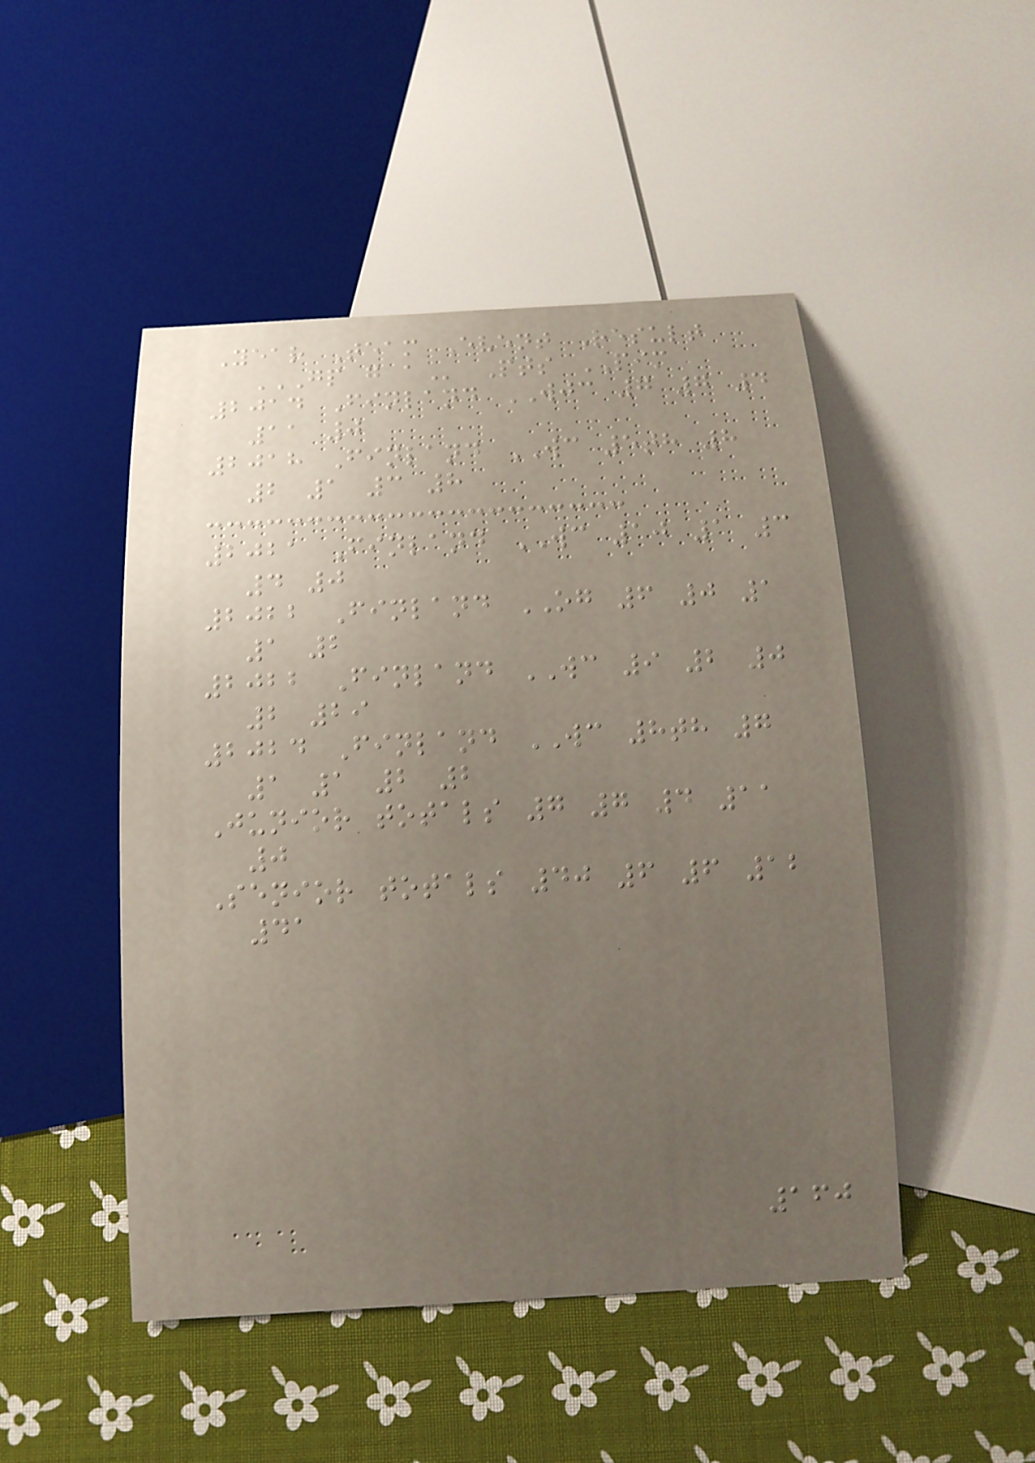Year Team Event Result
GP G A Pts PIM
2014 Finland WJC 7 7 4
11 0
2018 Finland WC 5th 8
2 1 3 8
2021 Finland WC 10 1 3
4 0
2022 Finland OG 6 0 1
1 2
2022 Finland WC 9 2 0
2 29
2024 Finland WC 8th 7
1 1 2 2
Junior totals 7 7 4 11
0
Senior totals 40 6 6 12
41
160
